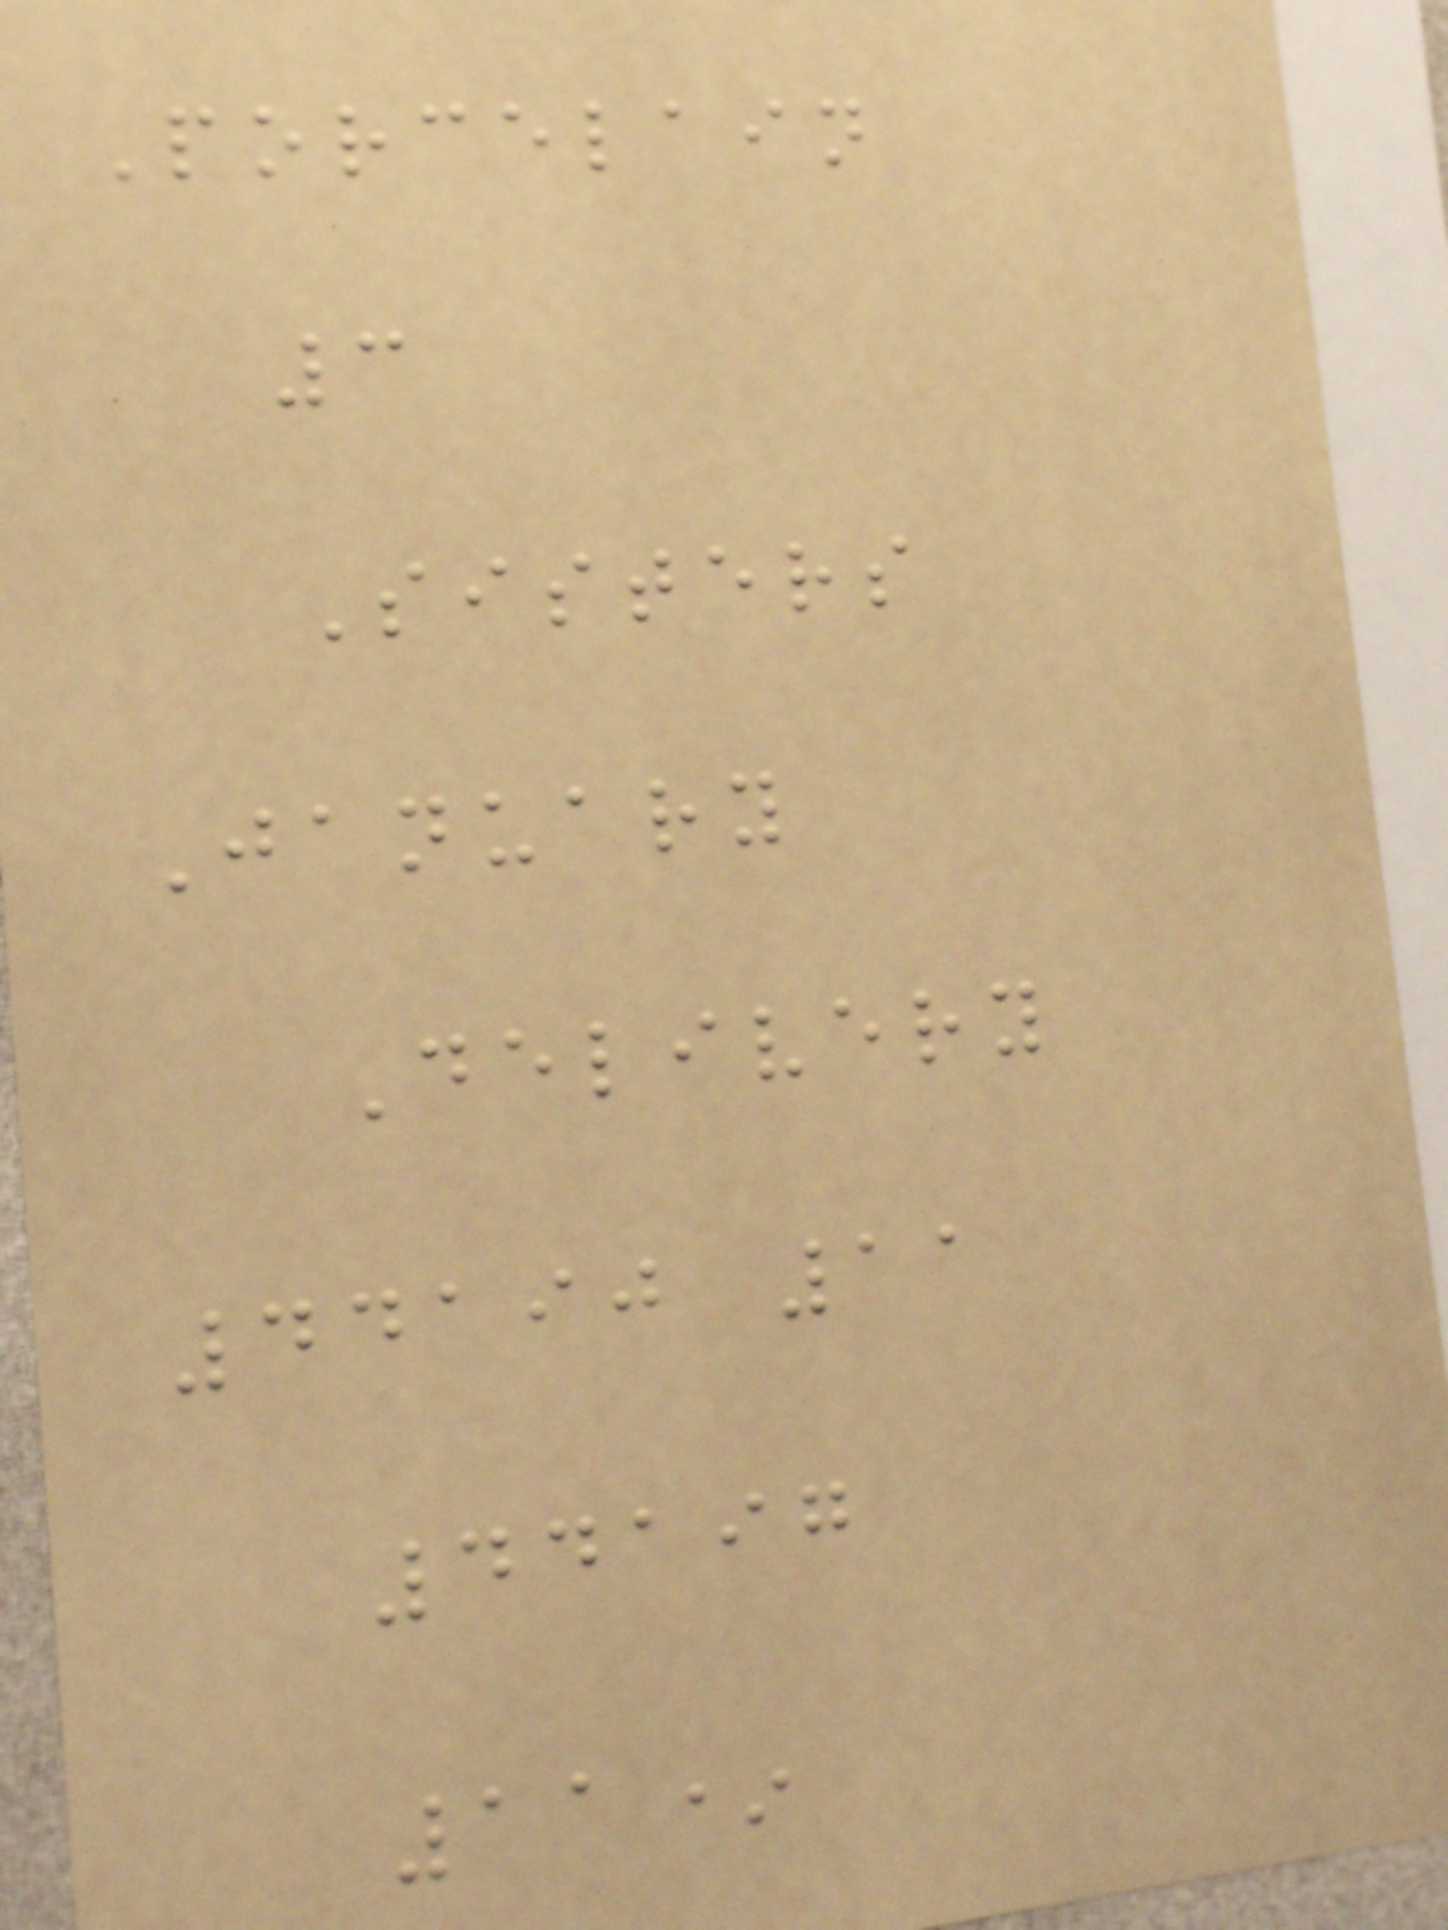Porcelain
3
Sisters
January
Delivery
44190 11
44197
11*
